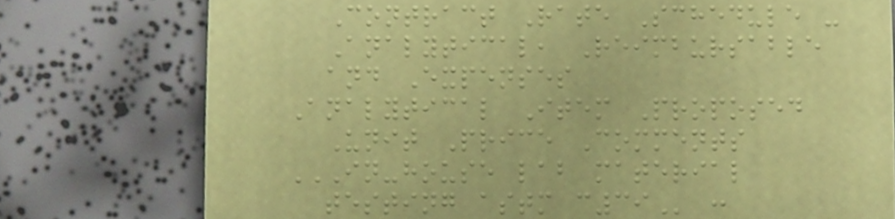Contract Rate Schedule -
Analytical, Reimbursable
and Expenses
Analytical Item Proposed
Unit Price Comments
IN-HOUSE LAB MATERIAL
TESTING ASTM C39 :
